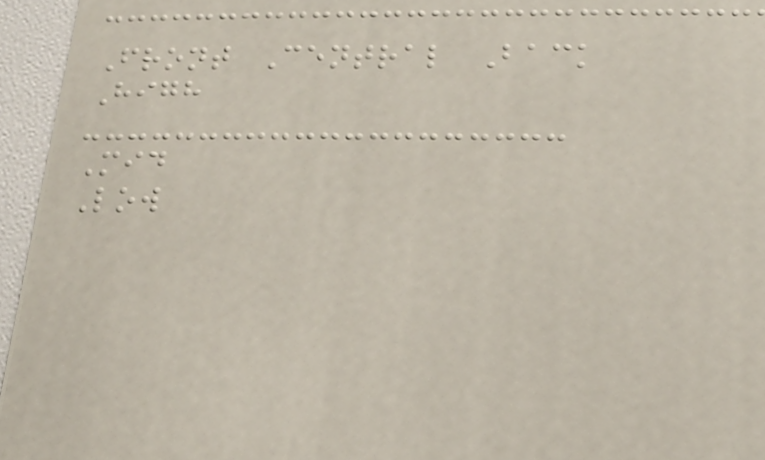Front Central Back
High
Mid
Low
